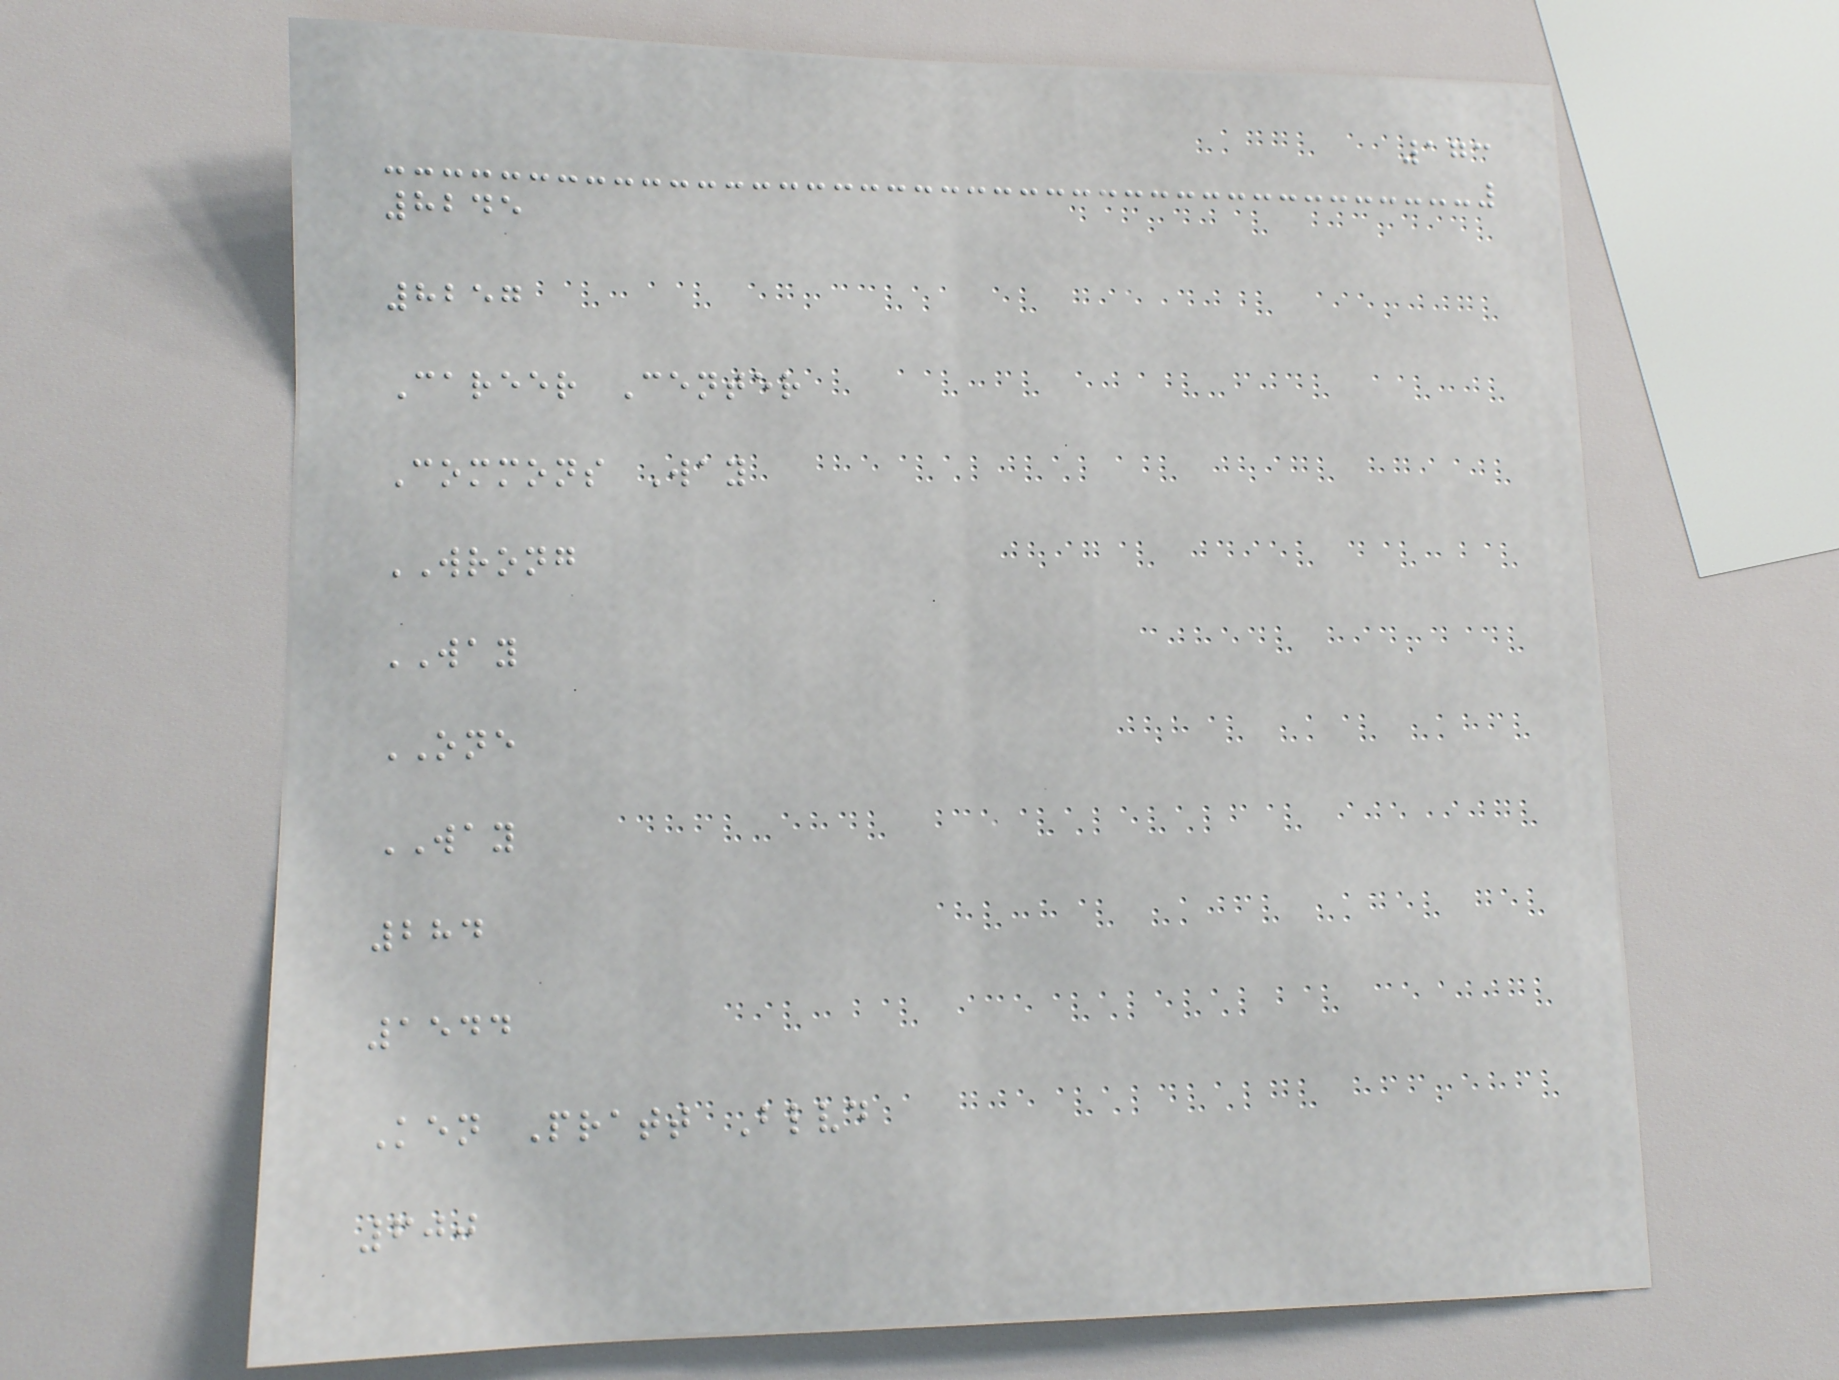173
8245
8257
Career Center
Commons Way
WRONG
WAY
ONE
WAY
284
1544
Ken Pratt Blvd
600
